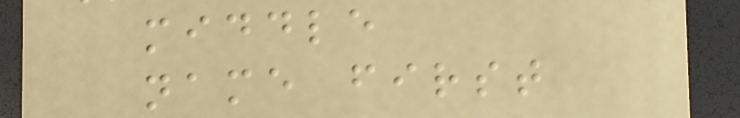middle
name first
